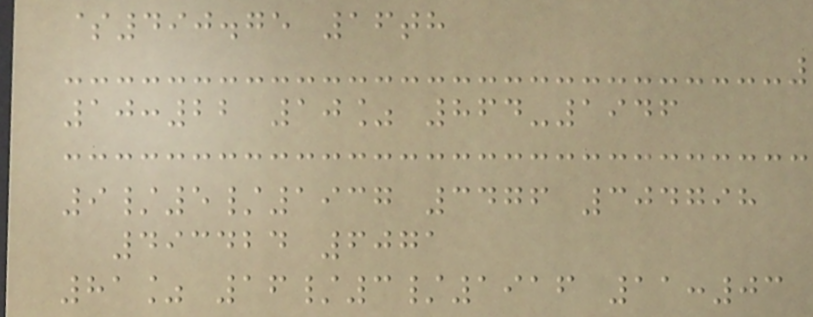$490.75 16th
10:22 10% 864-1946
9/5/1937 3476 304798
493424 6071
81% 16/3/1916 11:03
